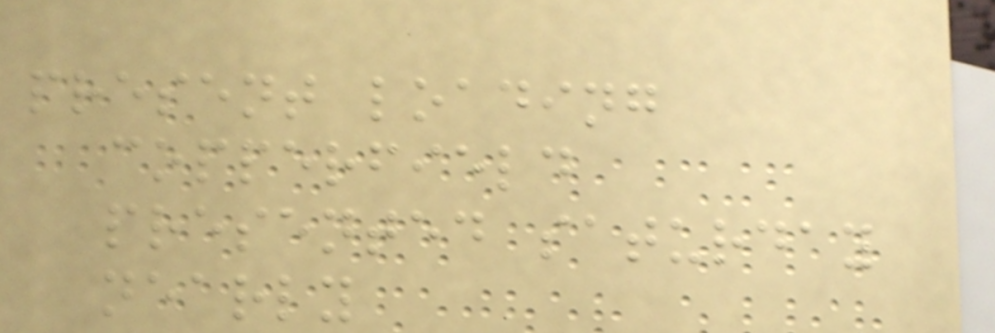present loading
copperfield
presented saturday
nearly
